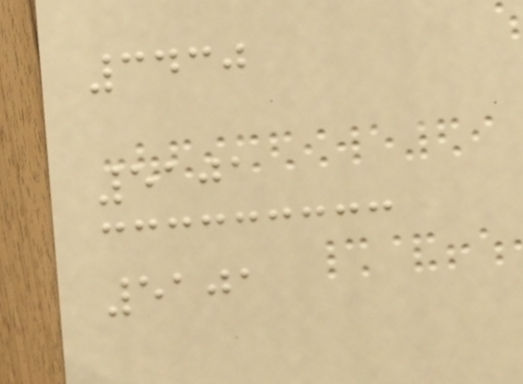3430
5101
5101
